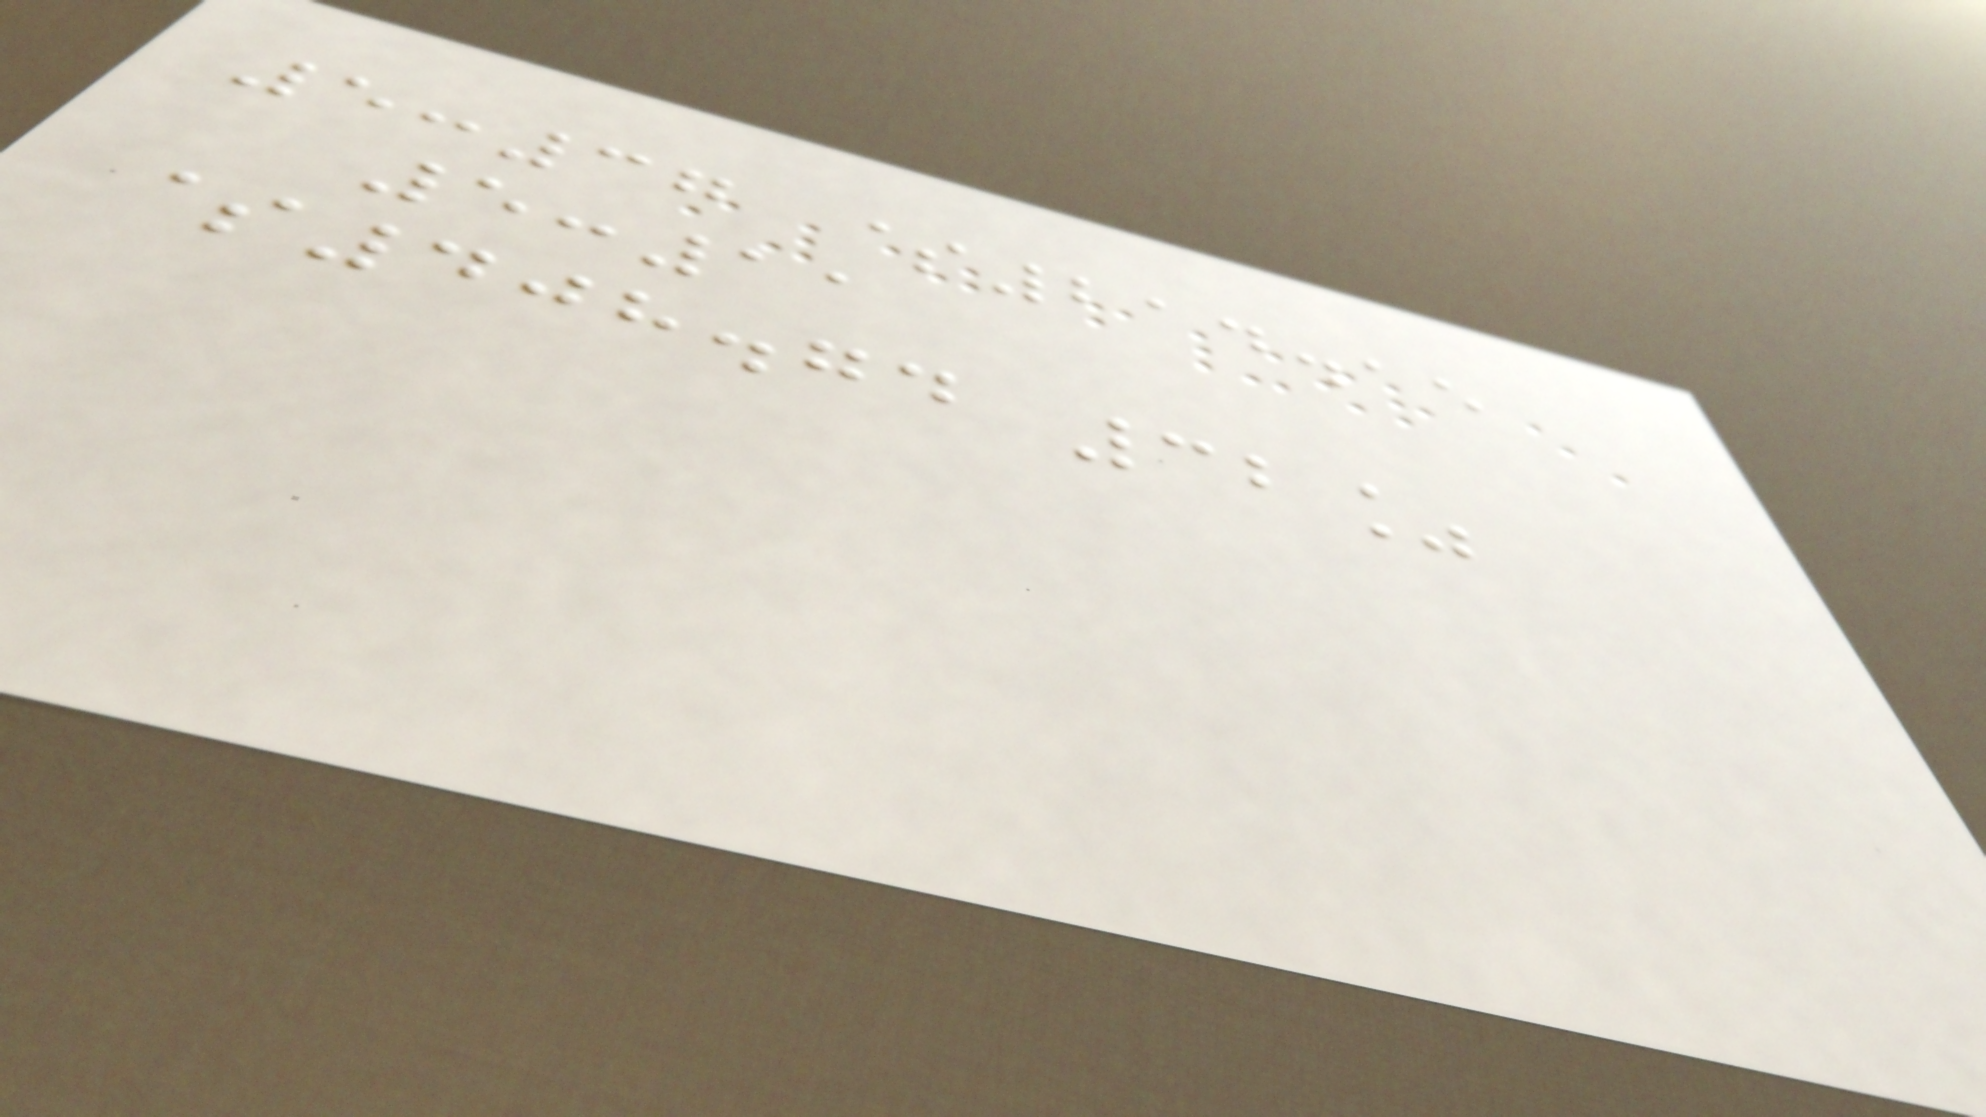5:37 $214.15
5:11
$408.74 32%
